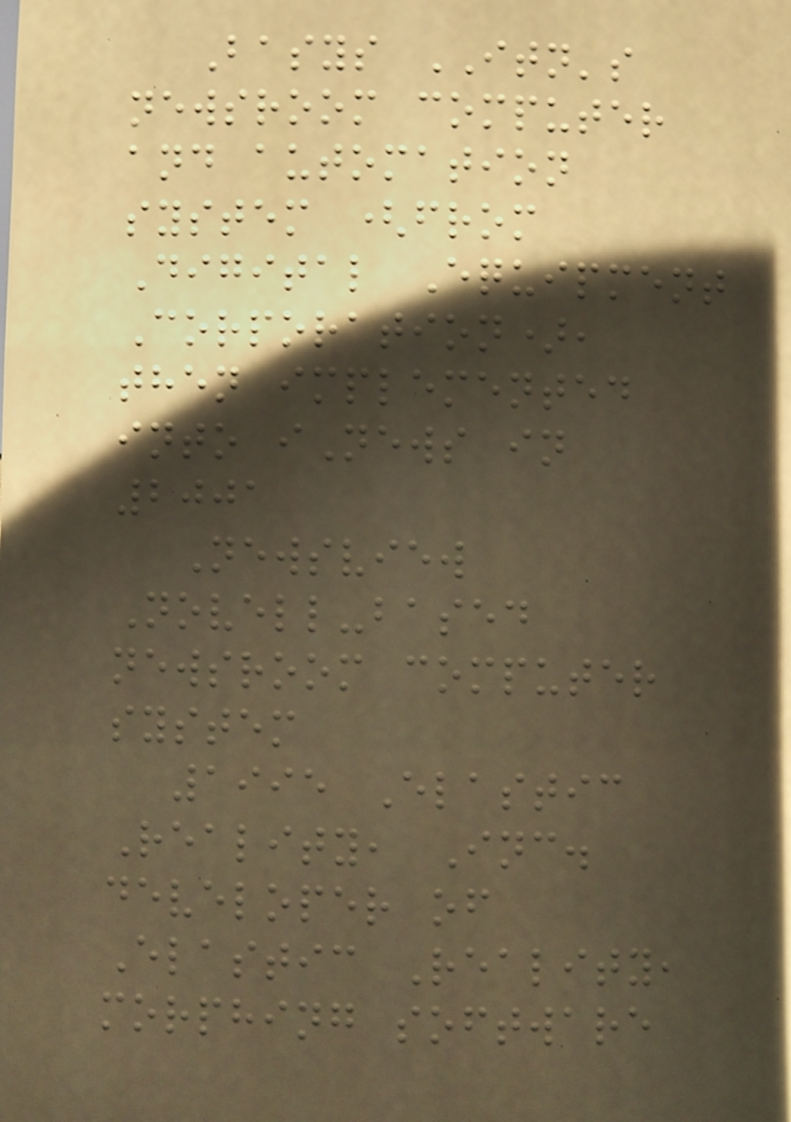Basys ITN's
newsroom computer
and automation
system (from
Digital Equipment
Corporation),
then implemented
into iNews in
2001
Newsview
Novell-based
newsroom computer
system
1995 Elastic
Reality, Inc.
developer of
Elastic Reality,
morphing software
